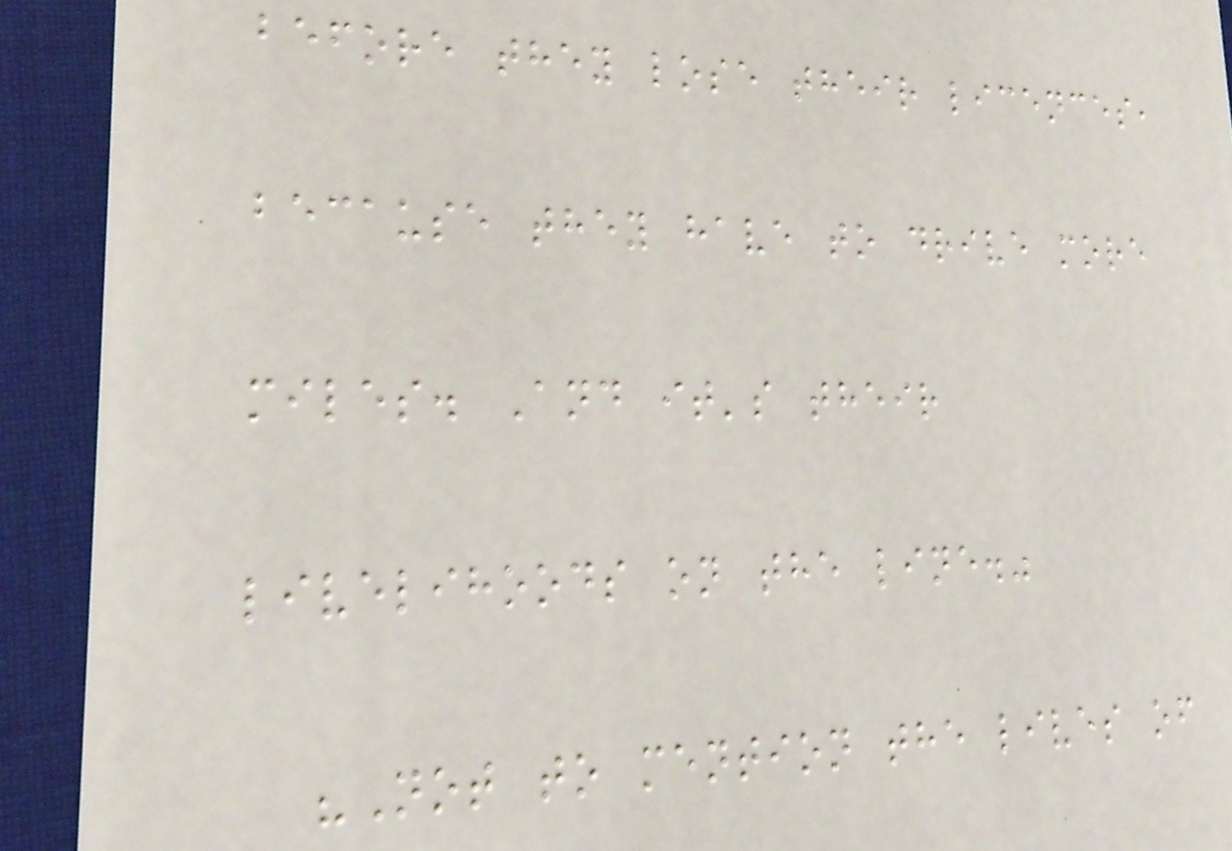before they lose their licences,
because they have to drive more
miles. And it's their
livelihoods on the line."
"Not to mention the lives of
